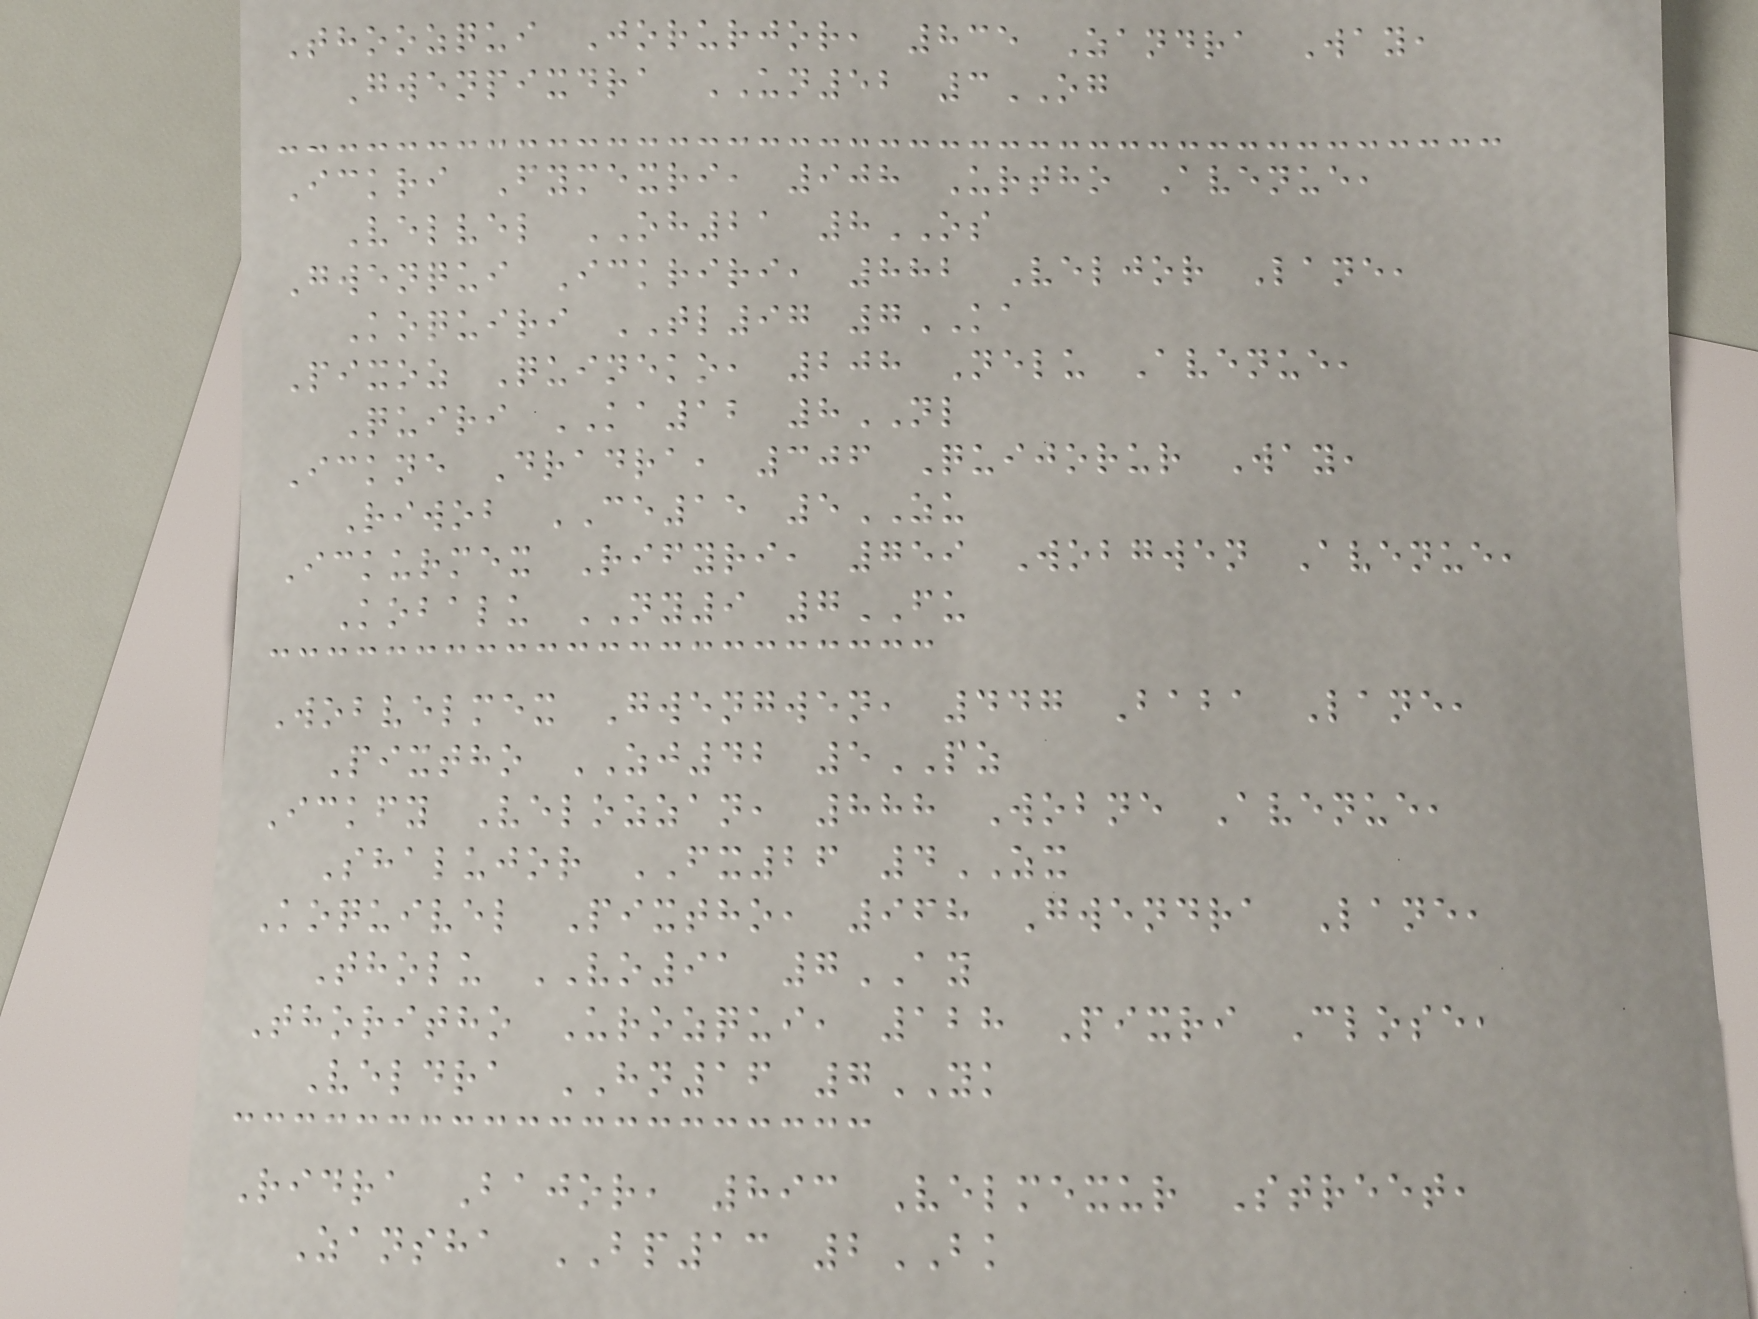Thoozqui Jorurjor, 835 Zandra Way,
Gwenpixdra UN52 3OG
Ickri Fymexri, 908 Urtho Avenue,
Velvel OH21 8OS
Gwenqui Ickriri, 882 Veljor Lane,
Koquiri TL97 7KA
Pixoz Quineko, 208 Nelu Avenue,
Quiri KA12 8NL
Ickne Dradra, 306 Quijorur Way,
Riwob CE15 5ZU
Ickurmex Rifyri, 759 Wobgwen Avenue,
Kobalu NY9 7FU
Wobvelmex Gwengwen, 447 Baba Lane,
Pixtho ZJ42 5PZ
Ickfy Velozzan, 888 Wobne Avenue,
Shalujor FX26 4ZX
Koquivel Pixtho, 968 Gwendra Lane,
Tholu VO91 7AY
Thoritho Urozqui, 128 Pixri Close,
Veldra HN16 7YK
Ridra Bajor, 893 Velmexur Street,
Zansha BP13 2BK
